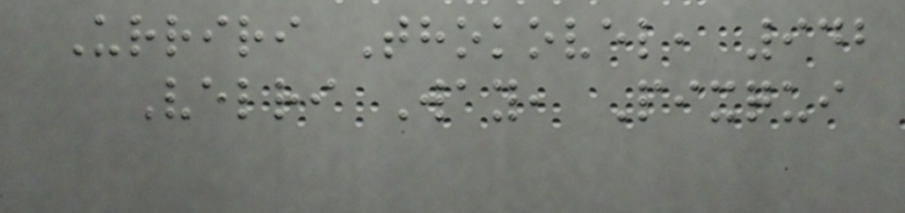Urriri Thokovel, 942
Velri Way, Pixqui
